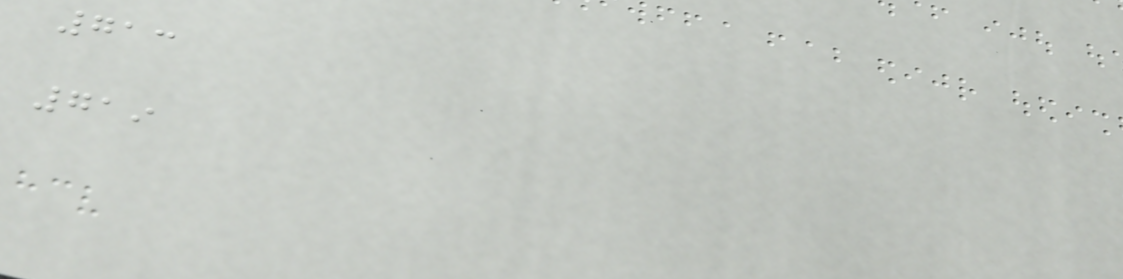713
719
